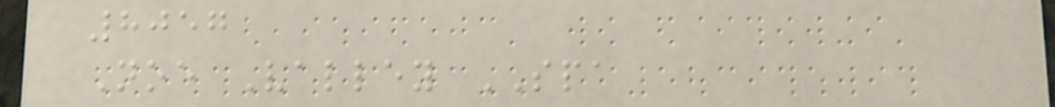8057
Noe Valley SPA
